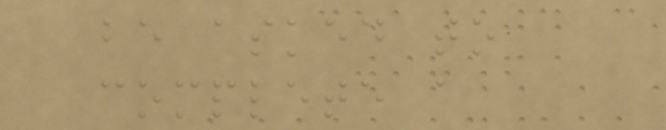be asked to
complete a
